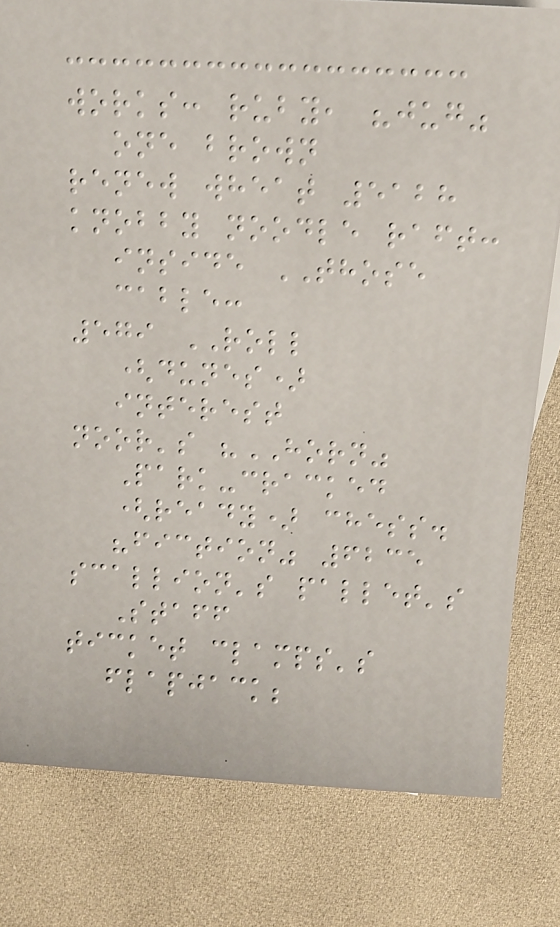works: ruby, "jug"
one brown
renew wheat 5128
knobby noodle raft:
inside THOSE
cable:
579 ROLL
(dunes)
interest
noor's "HORN"
Park-cracked
(ready) chess.
"fiction" 6235
scallion's pallet's
Staff
ticket clamps's
flapjack;
